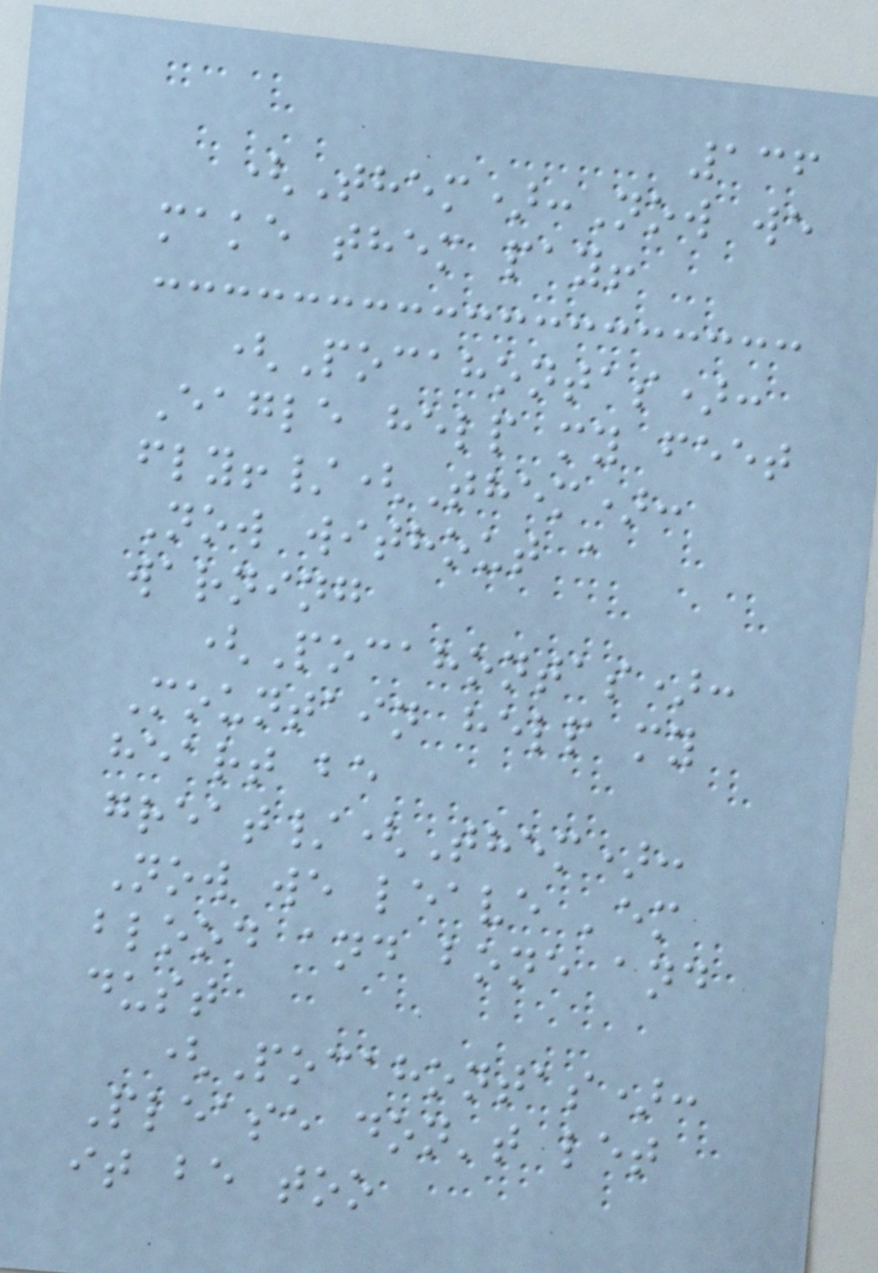136
(Them):Now we
make them pay!
(Pocahontas):
Eagle help my feet
fly!/(Them):
Now without a
warning
(Pocahontas):
Mountain help my
heart be
great/(Them):
Now we leave 'em
blood and bone and
dust
(Pocahontas):
Please don't let
it be too
